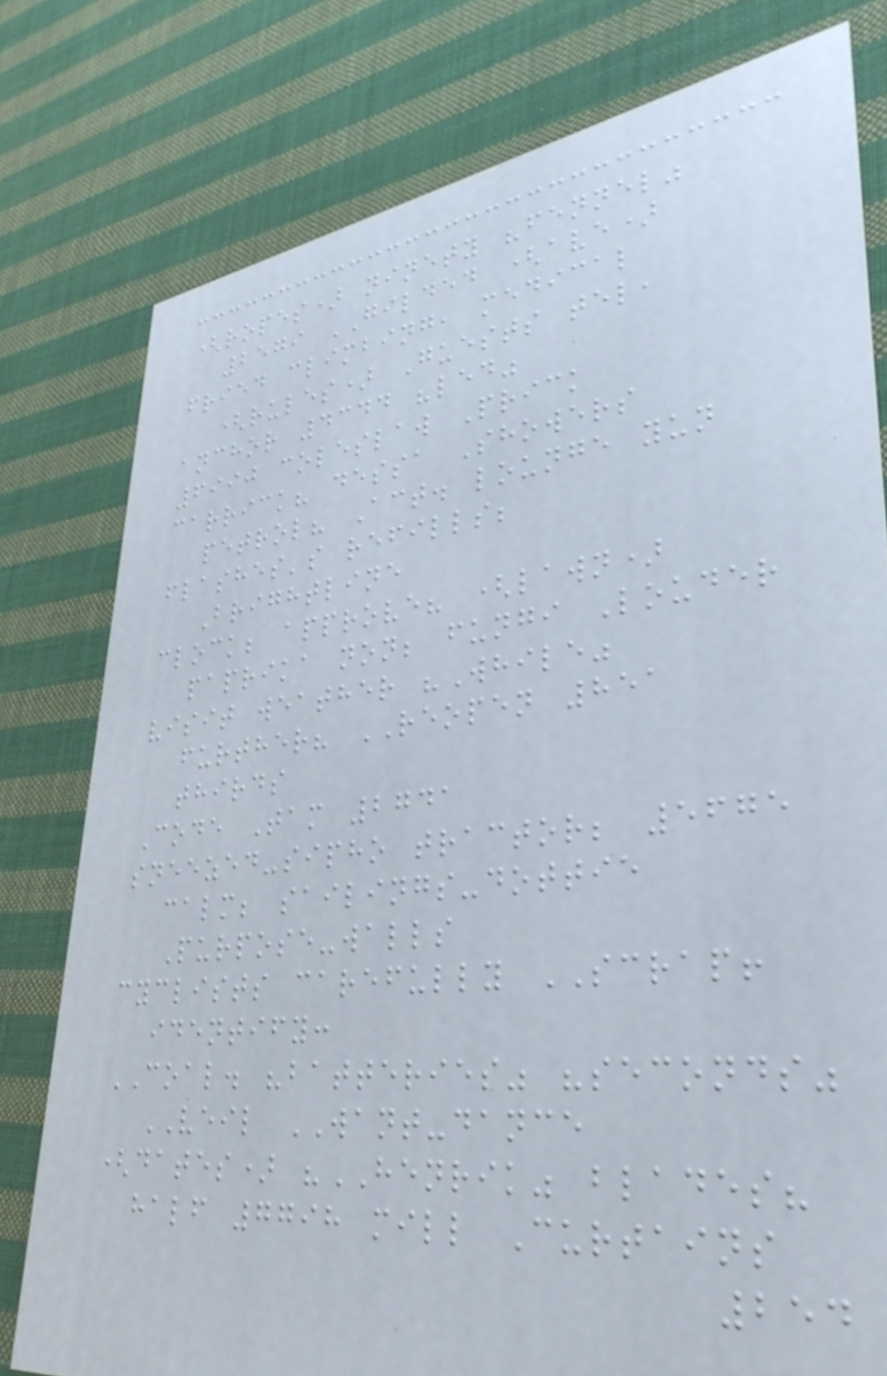(ropes) ninety "fennel"
2579 GILDED (ave)
fried climbing, medical
(rules) Guests tel,
anchor 4344 "led"
6990 coleslaw Prick
carrick? dessa Showers
petrol? Act. lounge yun
flashes's refills;
Brightline
clock; approve? (lawn)
paprika non; fungi Louder
visit weather "While"
further? REOPEN 851
thirds
Code Tam 2741
sneezed-sipho tractor; 5675
calm; sailings-dottie
Purpose-walls
cyclists carefully SCRAP!
identify:
COAL. "batteries" "seconds"
VEIL WANT-dance
(dates) "HENRIK" blades?
half 7798 mill Curtains
254
